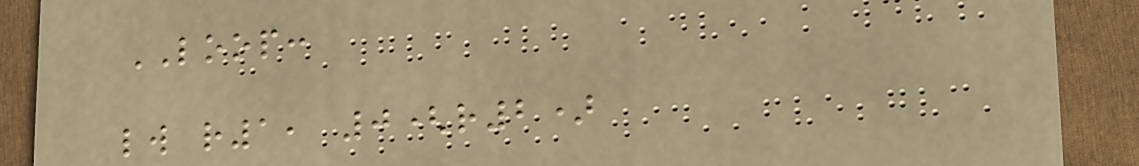LOOP:
lw r1, 0(r2)
